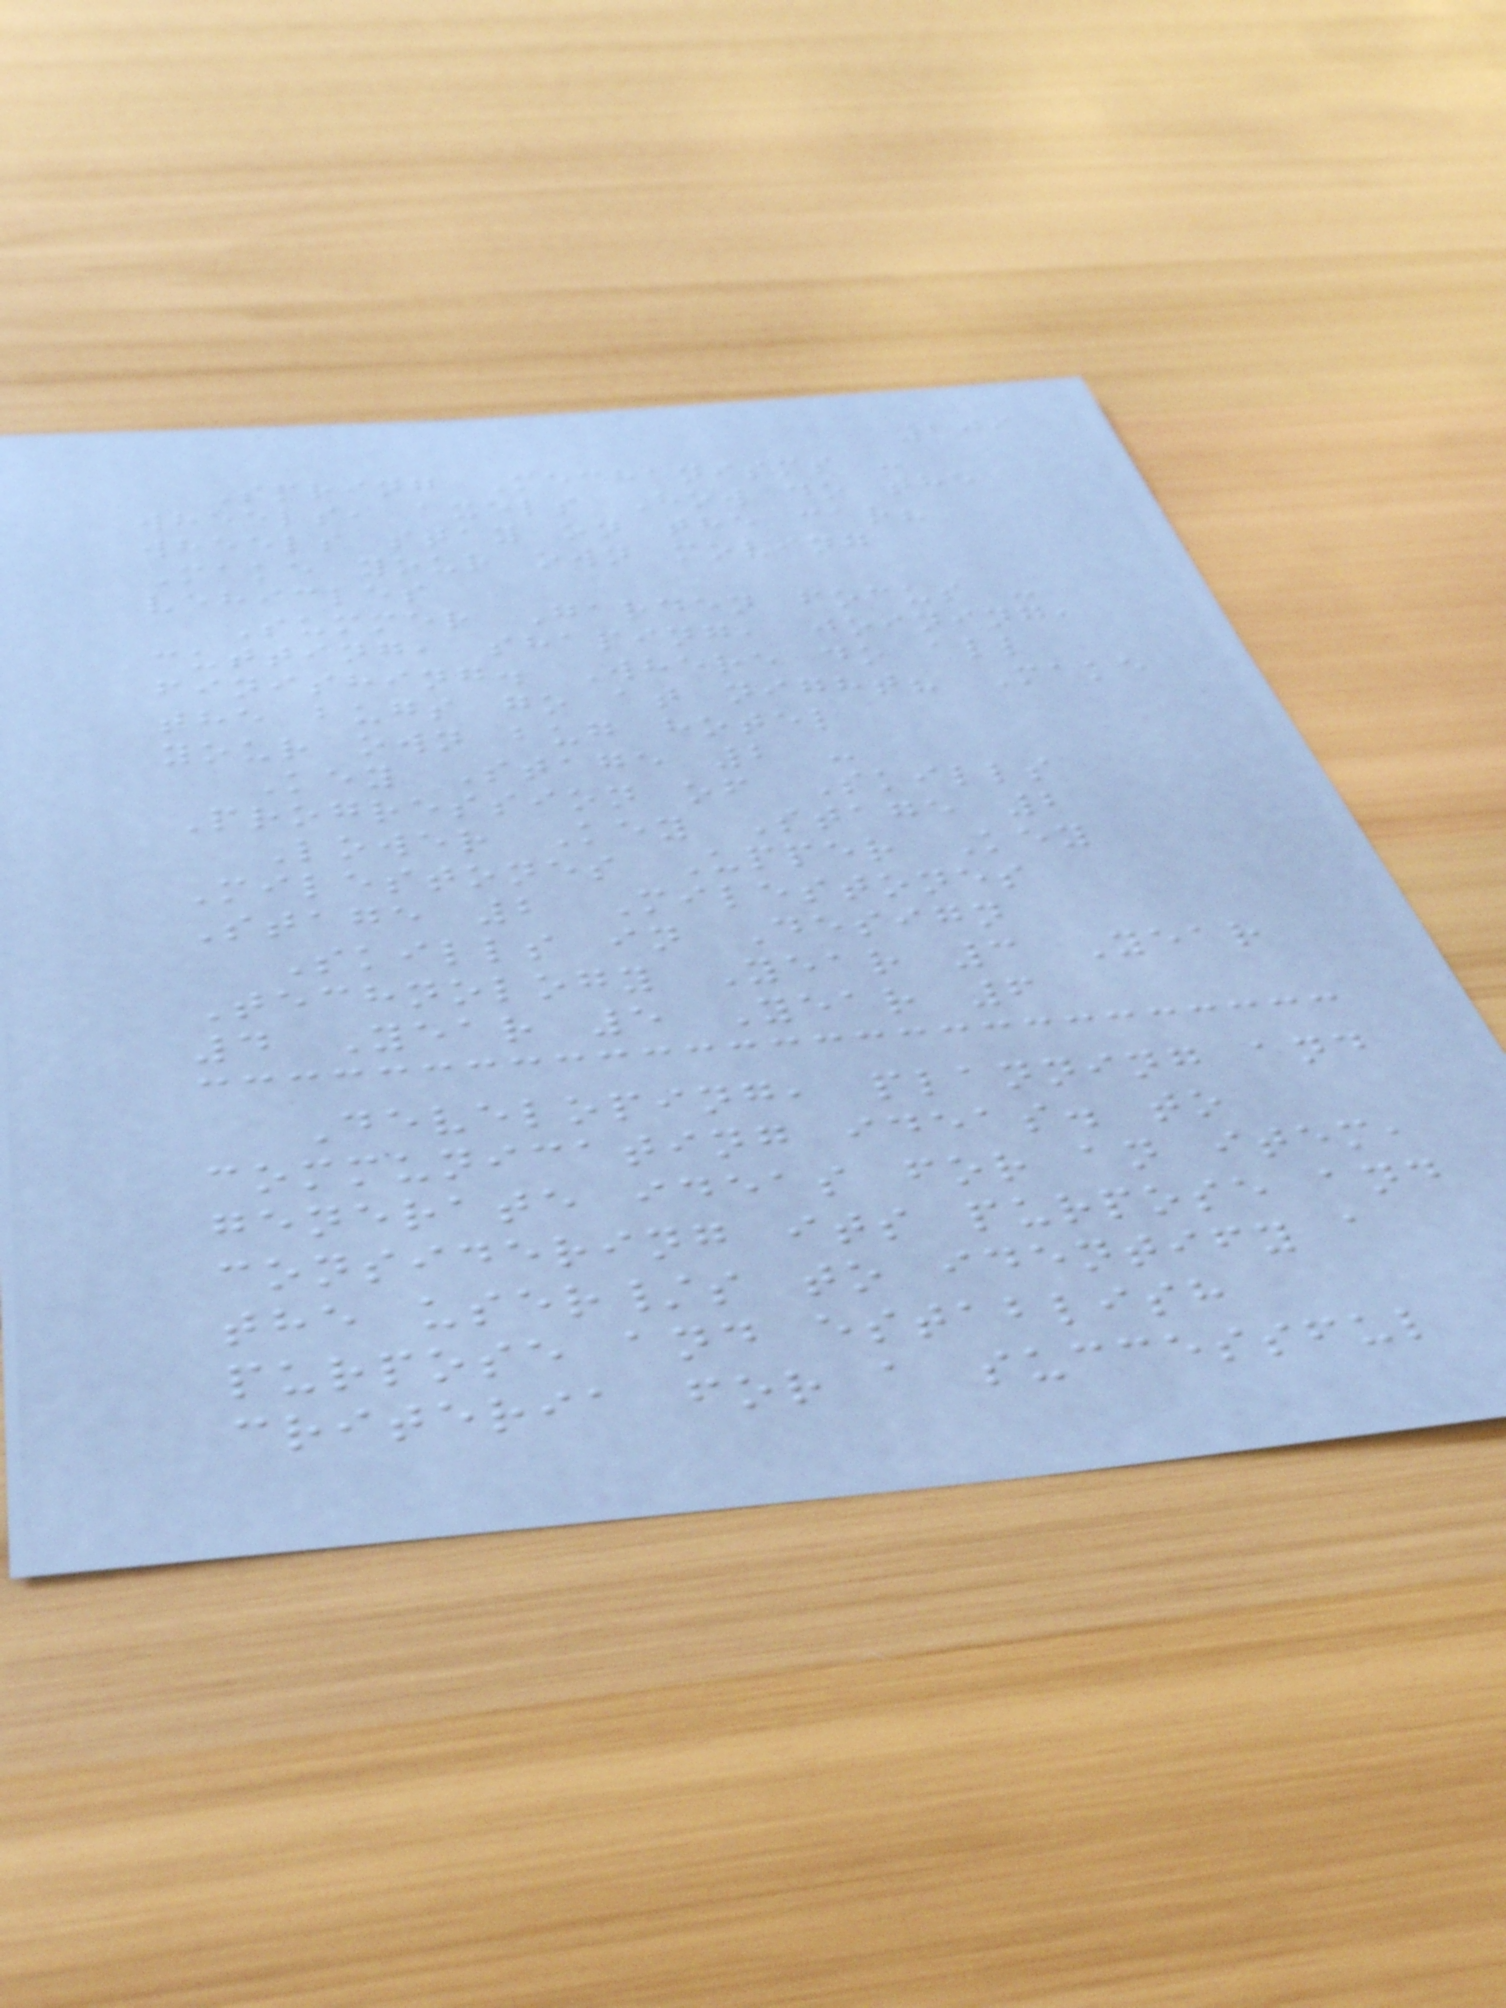209
Spring Mechanisms -
wheels, axels How do the
wheels stay on the car?
Make your own moving
vehicles
Summer Garden focus -
cutting, shaping, joining,
finishing. Where do all
the bugs go at night? Make
your own bug hotel
Key Stage 2 -
Progression of Skills
Lower Key Stage 2
Milestones Upper Key
Stage 2 Milestones
Skills in Design
Technology Year 3 Year
4 Year 5 Year 6
Developing, planning and
communicating ideas. to
generate ideas for an item,
considering its purpose and
the user/s to identify a
purpose and establish
criteria for a successful
